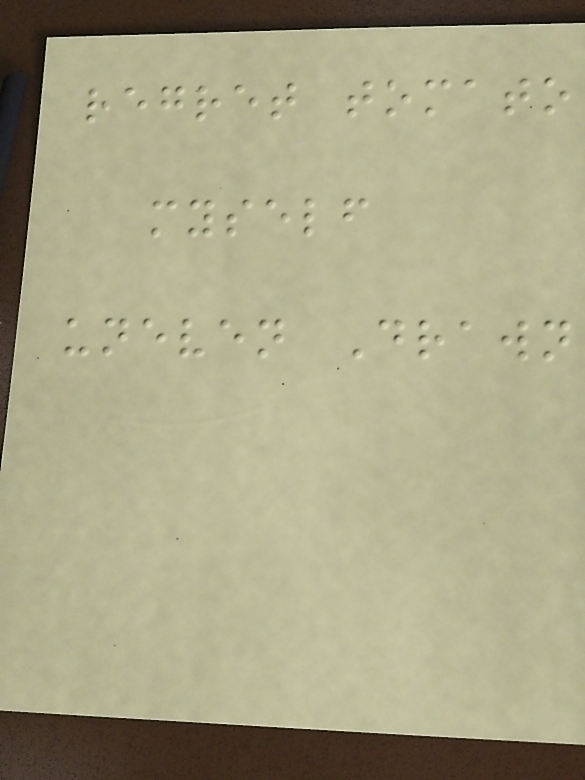regret tomato
myself
uneven Drawn
